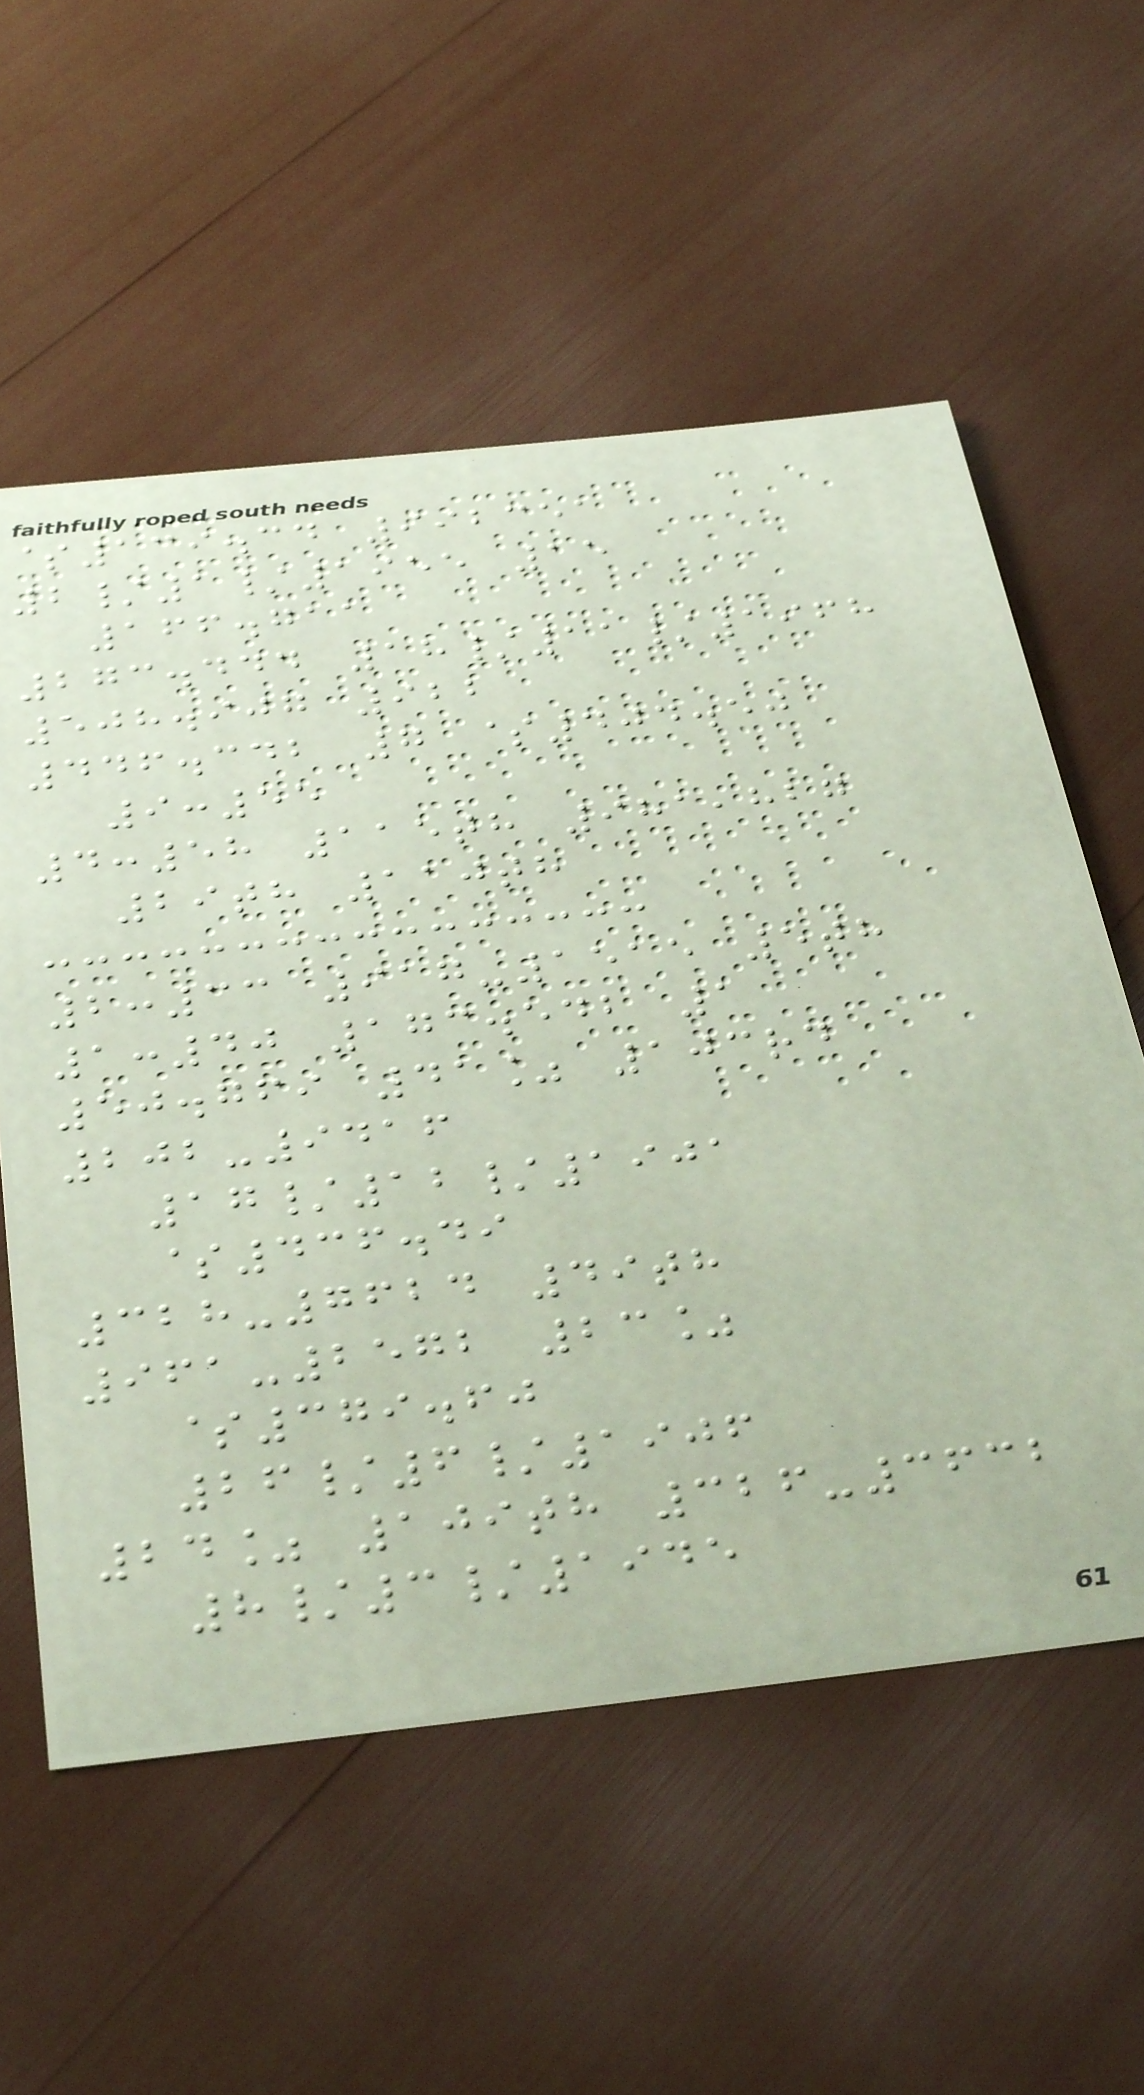$139.34 992351
2/1/1955 15
166.711
273.444 18/11/1968
508.907 922
446.342 7 $404.50
9:55
4:58 115th 981,827
29th 110th
2:33 917-1515 5th
1:40 173.542 1
50.769 41% 103rd
202-9416
17/12/1901
$436.49
328-7624 49th
961-2572 23%
$379.60
26/6/1906
24% 109th 326-3632
8/3/1945
